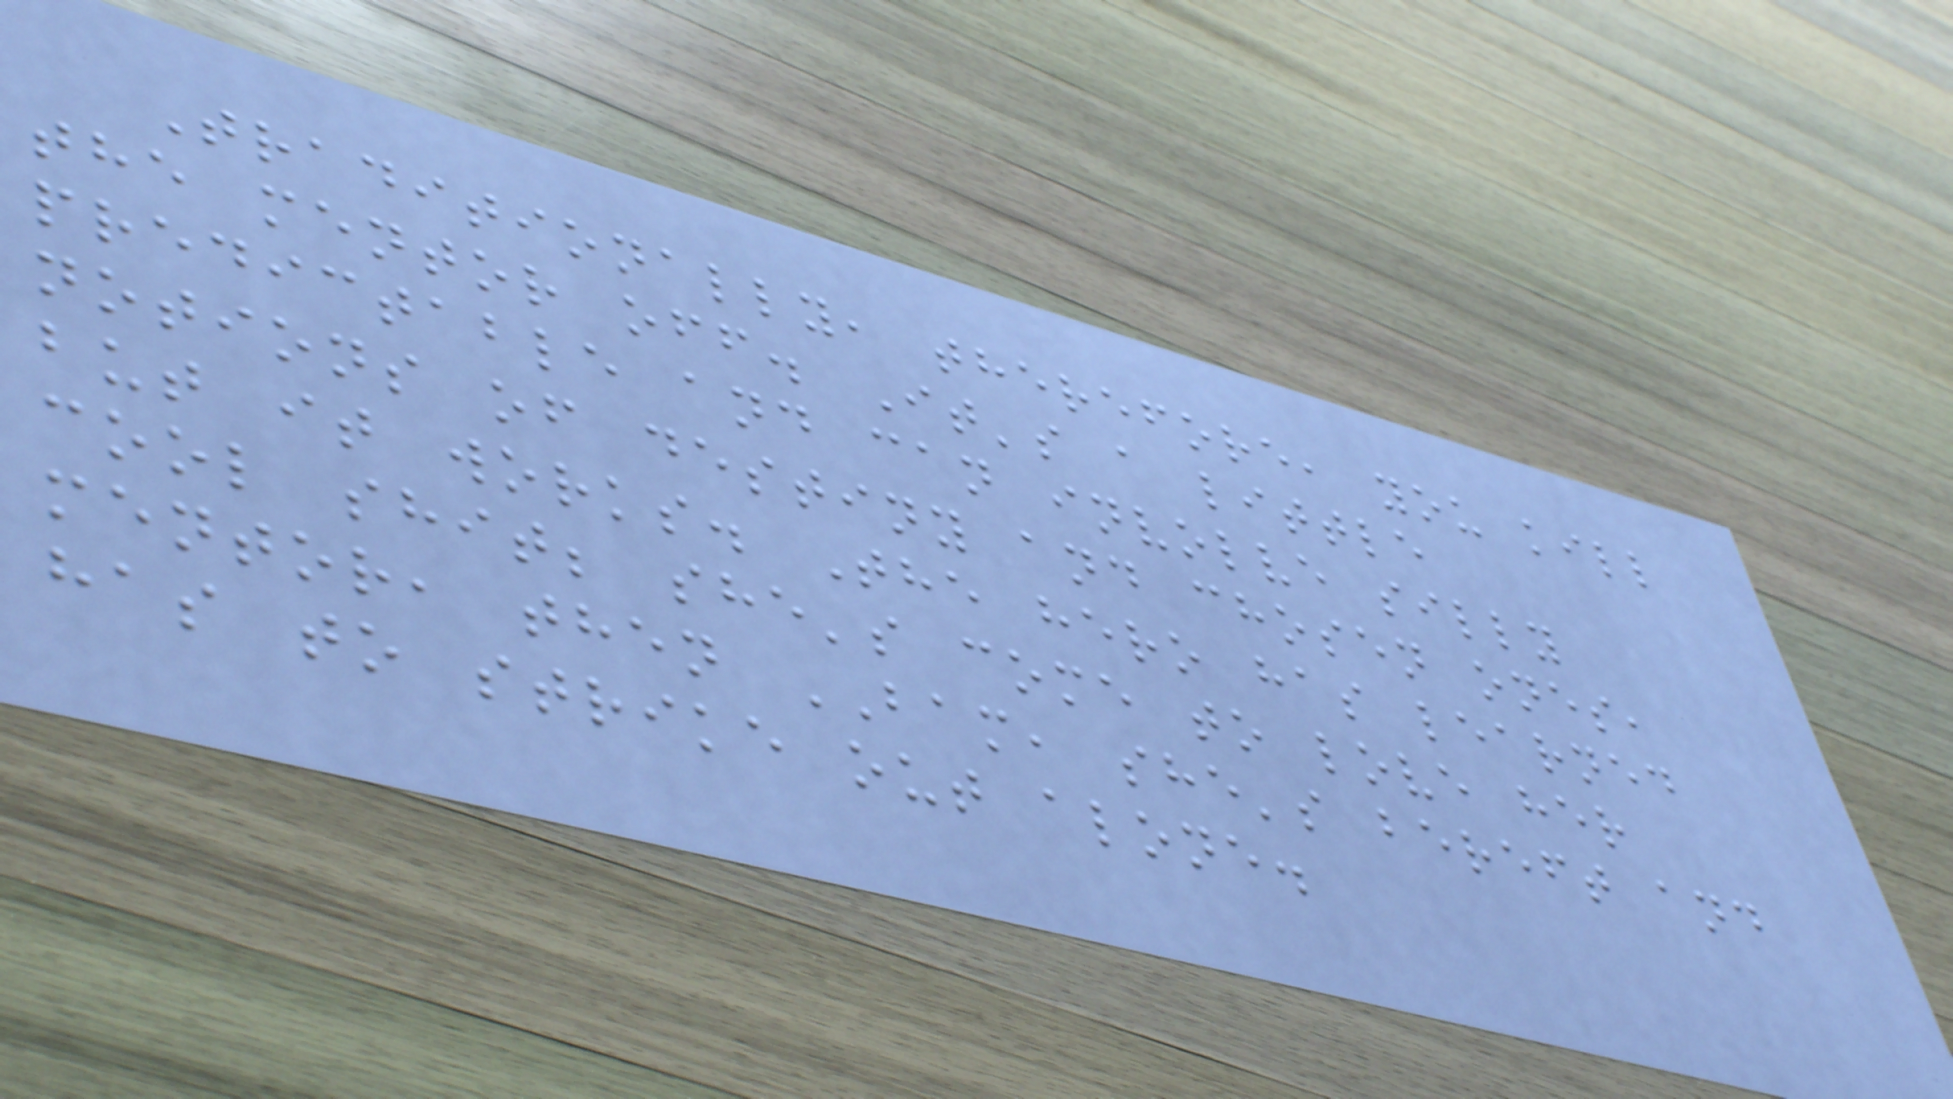Traditionally, therefore, you kill
the mentor off. It's a little
predictable and can involve silly
notions of destiny and chosen ones,
but it works. The hero has learned
cool shit; she's come to love her
mentor, then BAM, she's bereft and
has to strike out alone.
